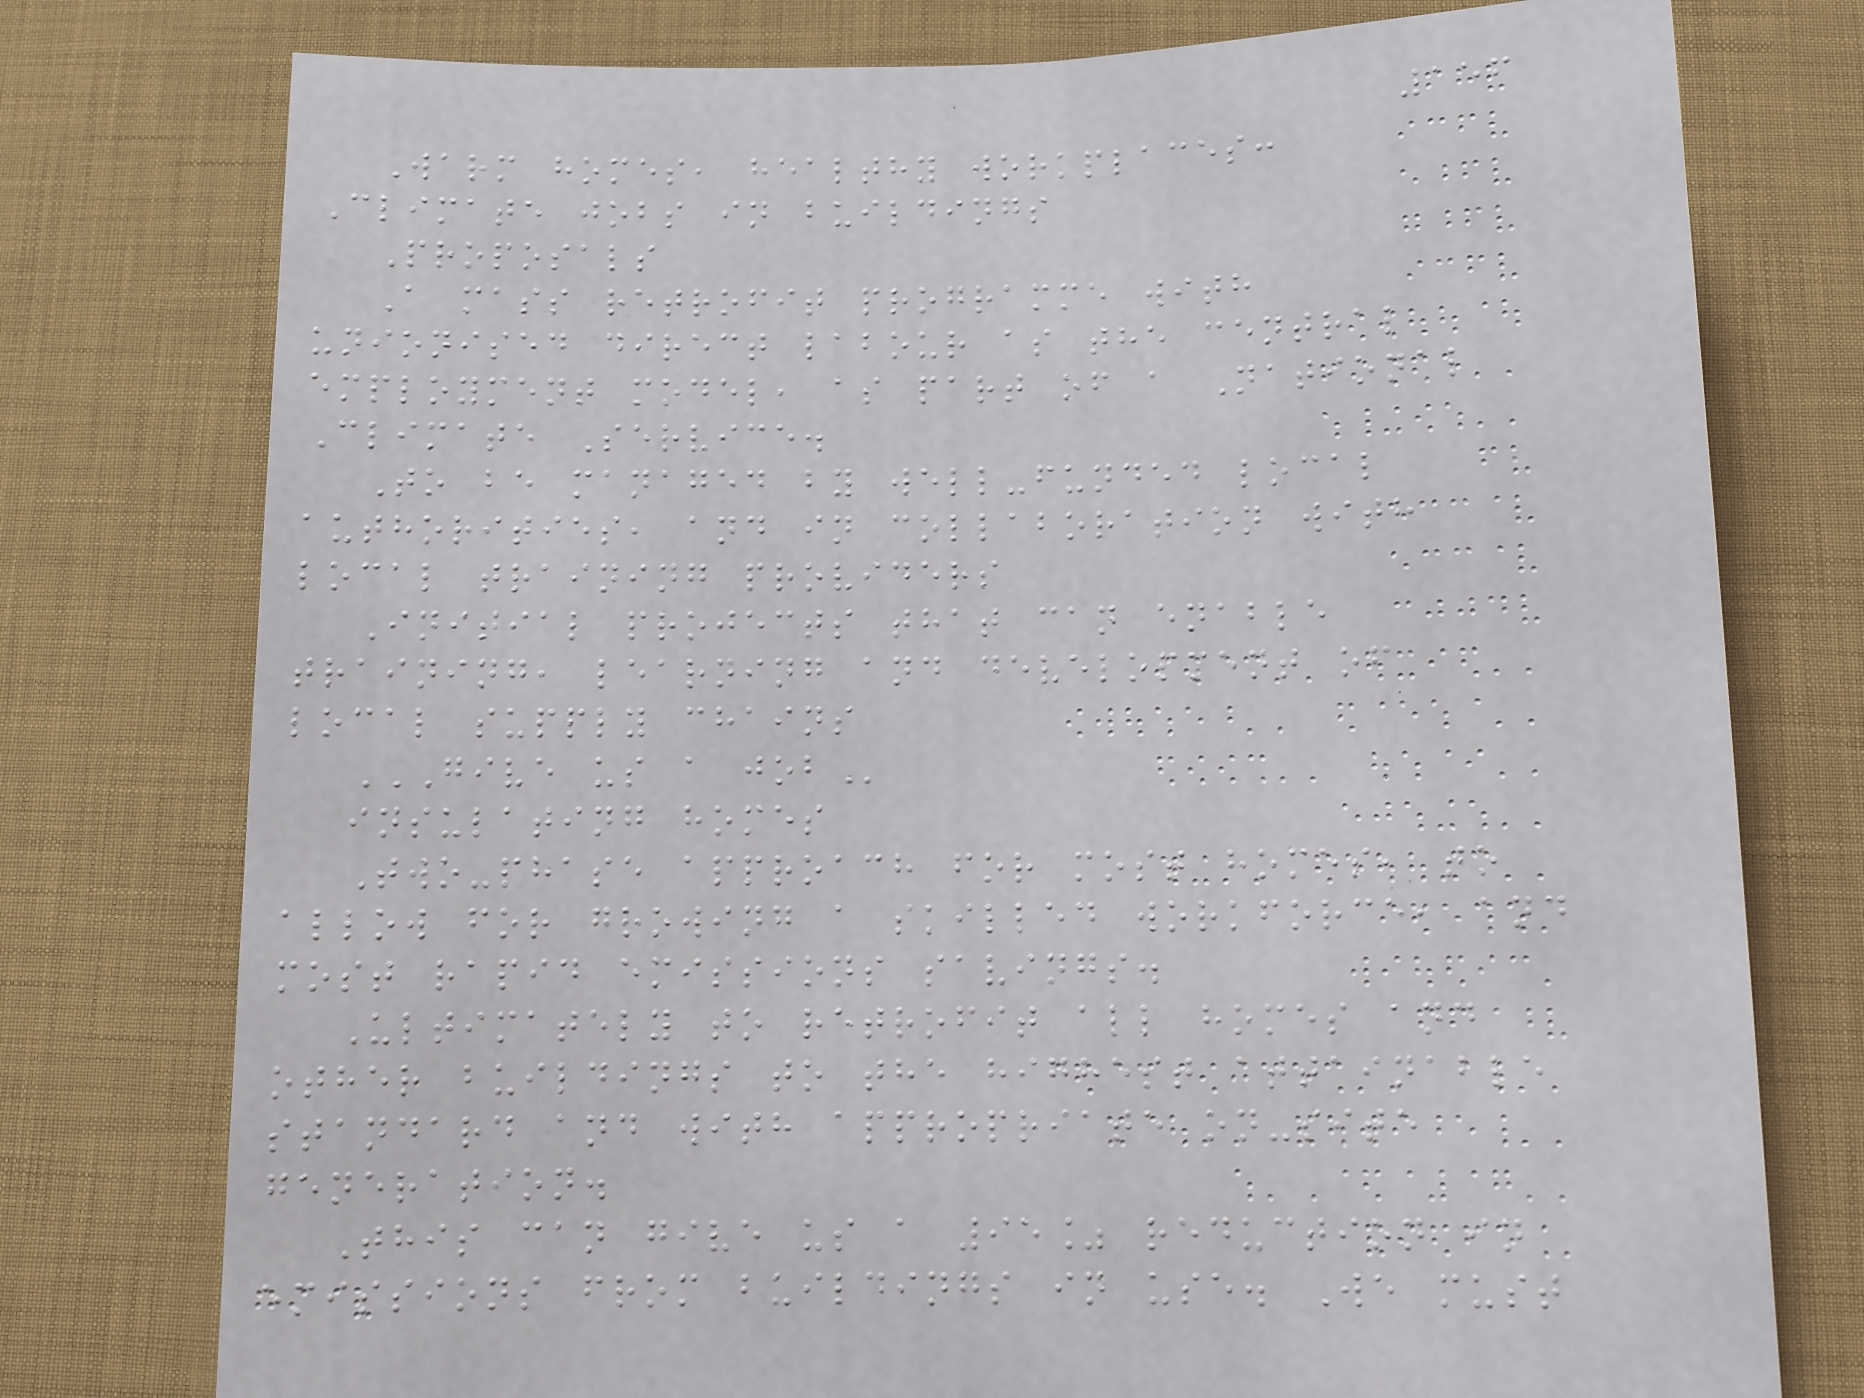156
Warm homes, healthy workplaces:
Climate jobs in buildings
Proposals
A mass retrofit programme with
unionised direct labour as the central
employment model, as part of a National
Climate Service.
To be managed by well-funded local
authorities, and in collaboration with
local training providers
Initial projects that can enable
training, learning and development of
local supply chains
GIVE US A JOB
insulating homes
Two-phase approach for most homes, to
allow for growing a skilled workforce, and
most rapid emissions savings.
Ultimately to retrofit all homes and
other buildings to the highest attainable
standard and with appropriate on-site
generation.
This can give us a 95% reduction in
emissions from buildings in use. We must
